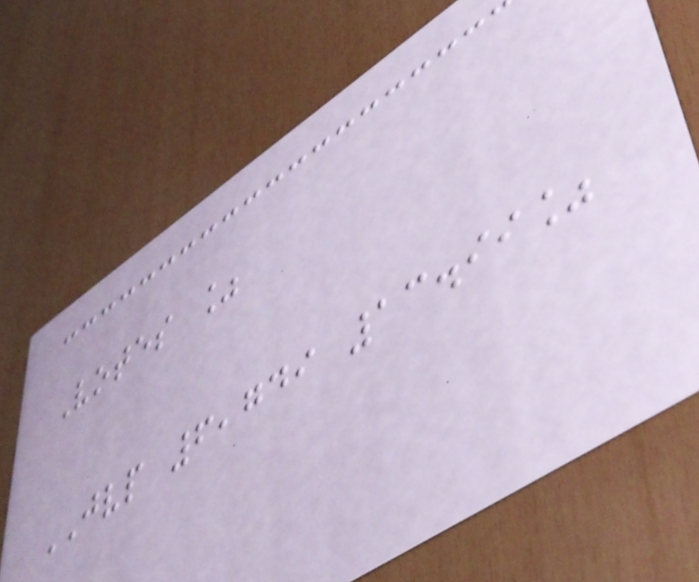Votes %
JVP 6,749 13.99%
